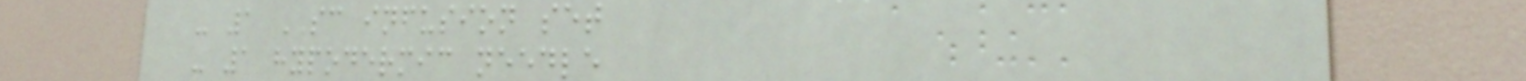- 1 SC infusion set
- 1 hypodermic needle
